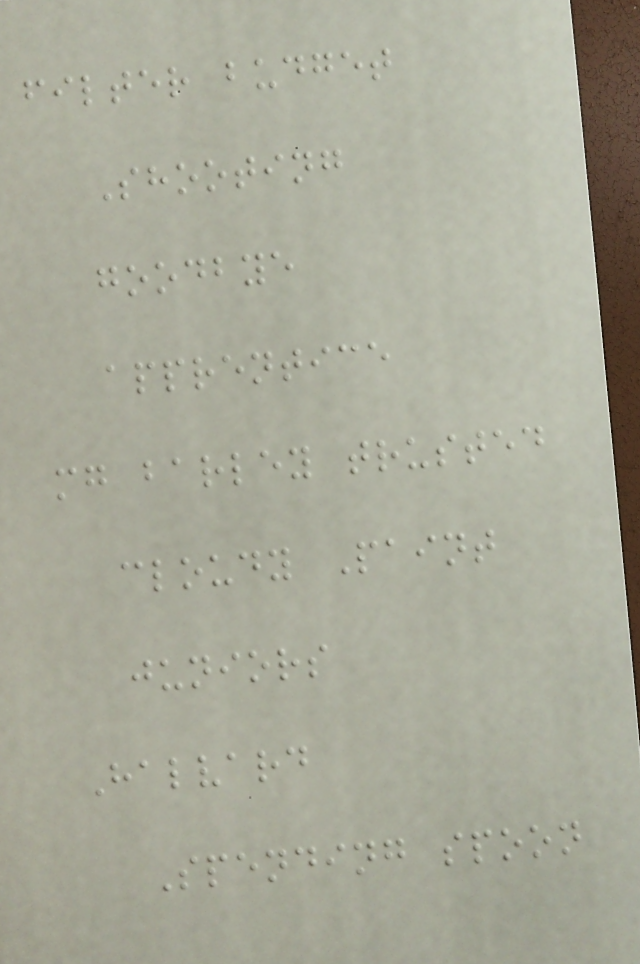filter budget
Shooting
goodbye
apprentice
mg barley trusted
cloudy Paint
juniors
Halvard
Spending spoon
